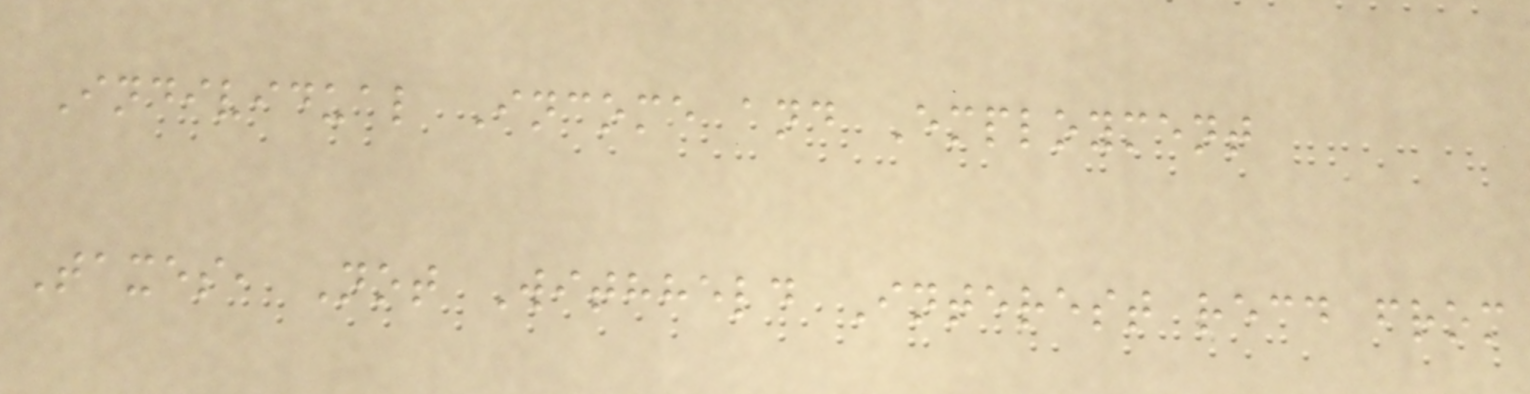Individual Income and Employment
Taxes, Not Withheld Interest recd from
